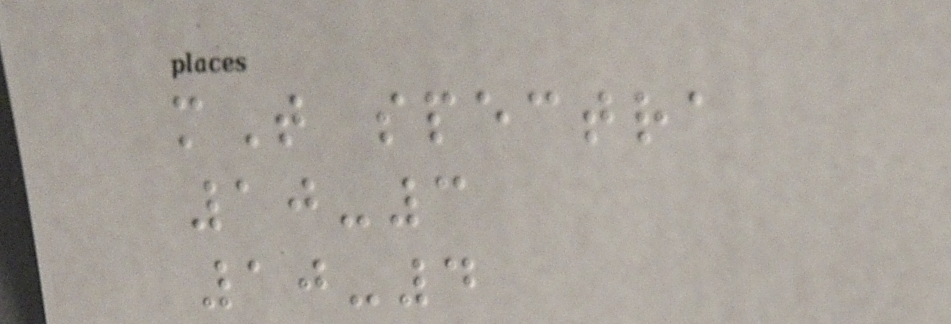mT spectra
10-3
10-4
